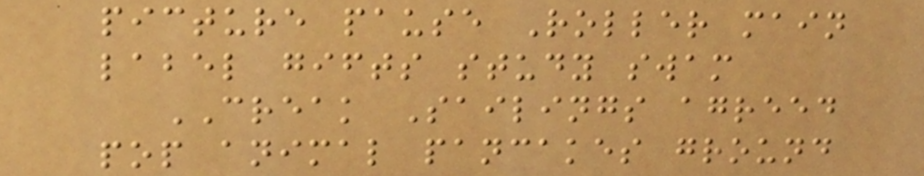picture pause Roller main
label gifts study swam
CREAK Sailings agreed
pop animal pancakes ground
